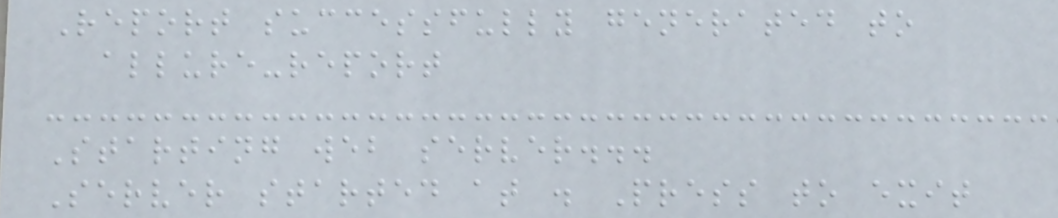Report successfully generated to
allure-report
Starting web server...
Server started at . Press to exit
